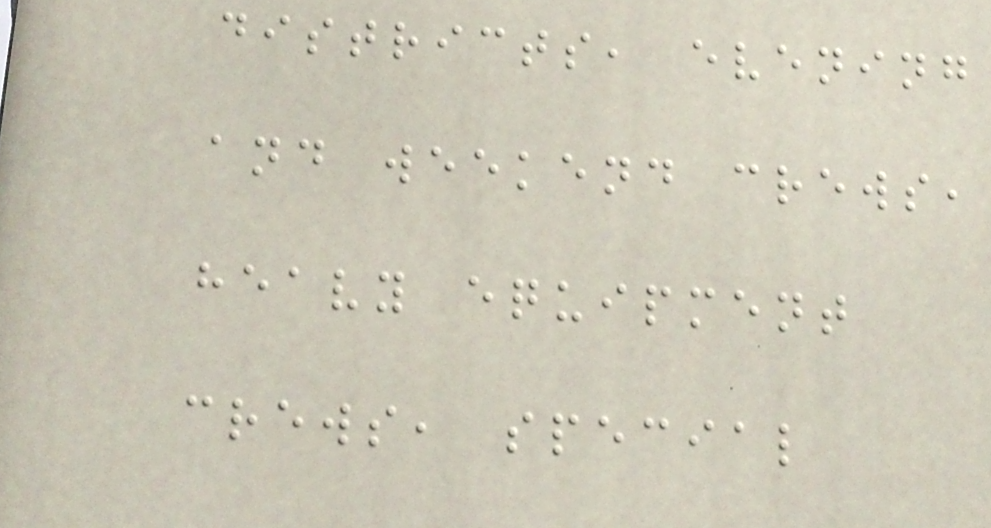districts, evening
and weekend crews,
heavy equipment
crews, special
